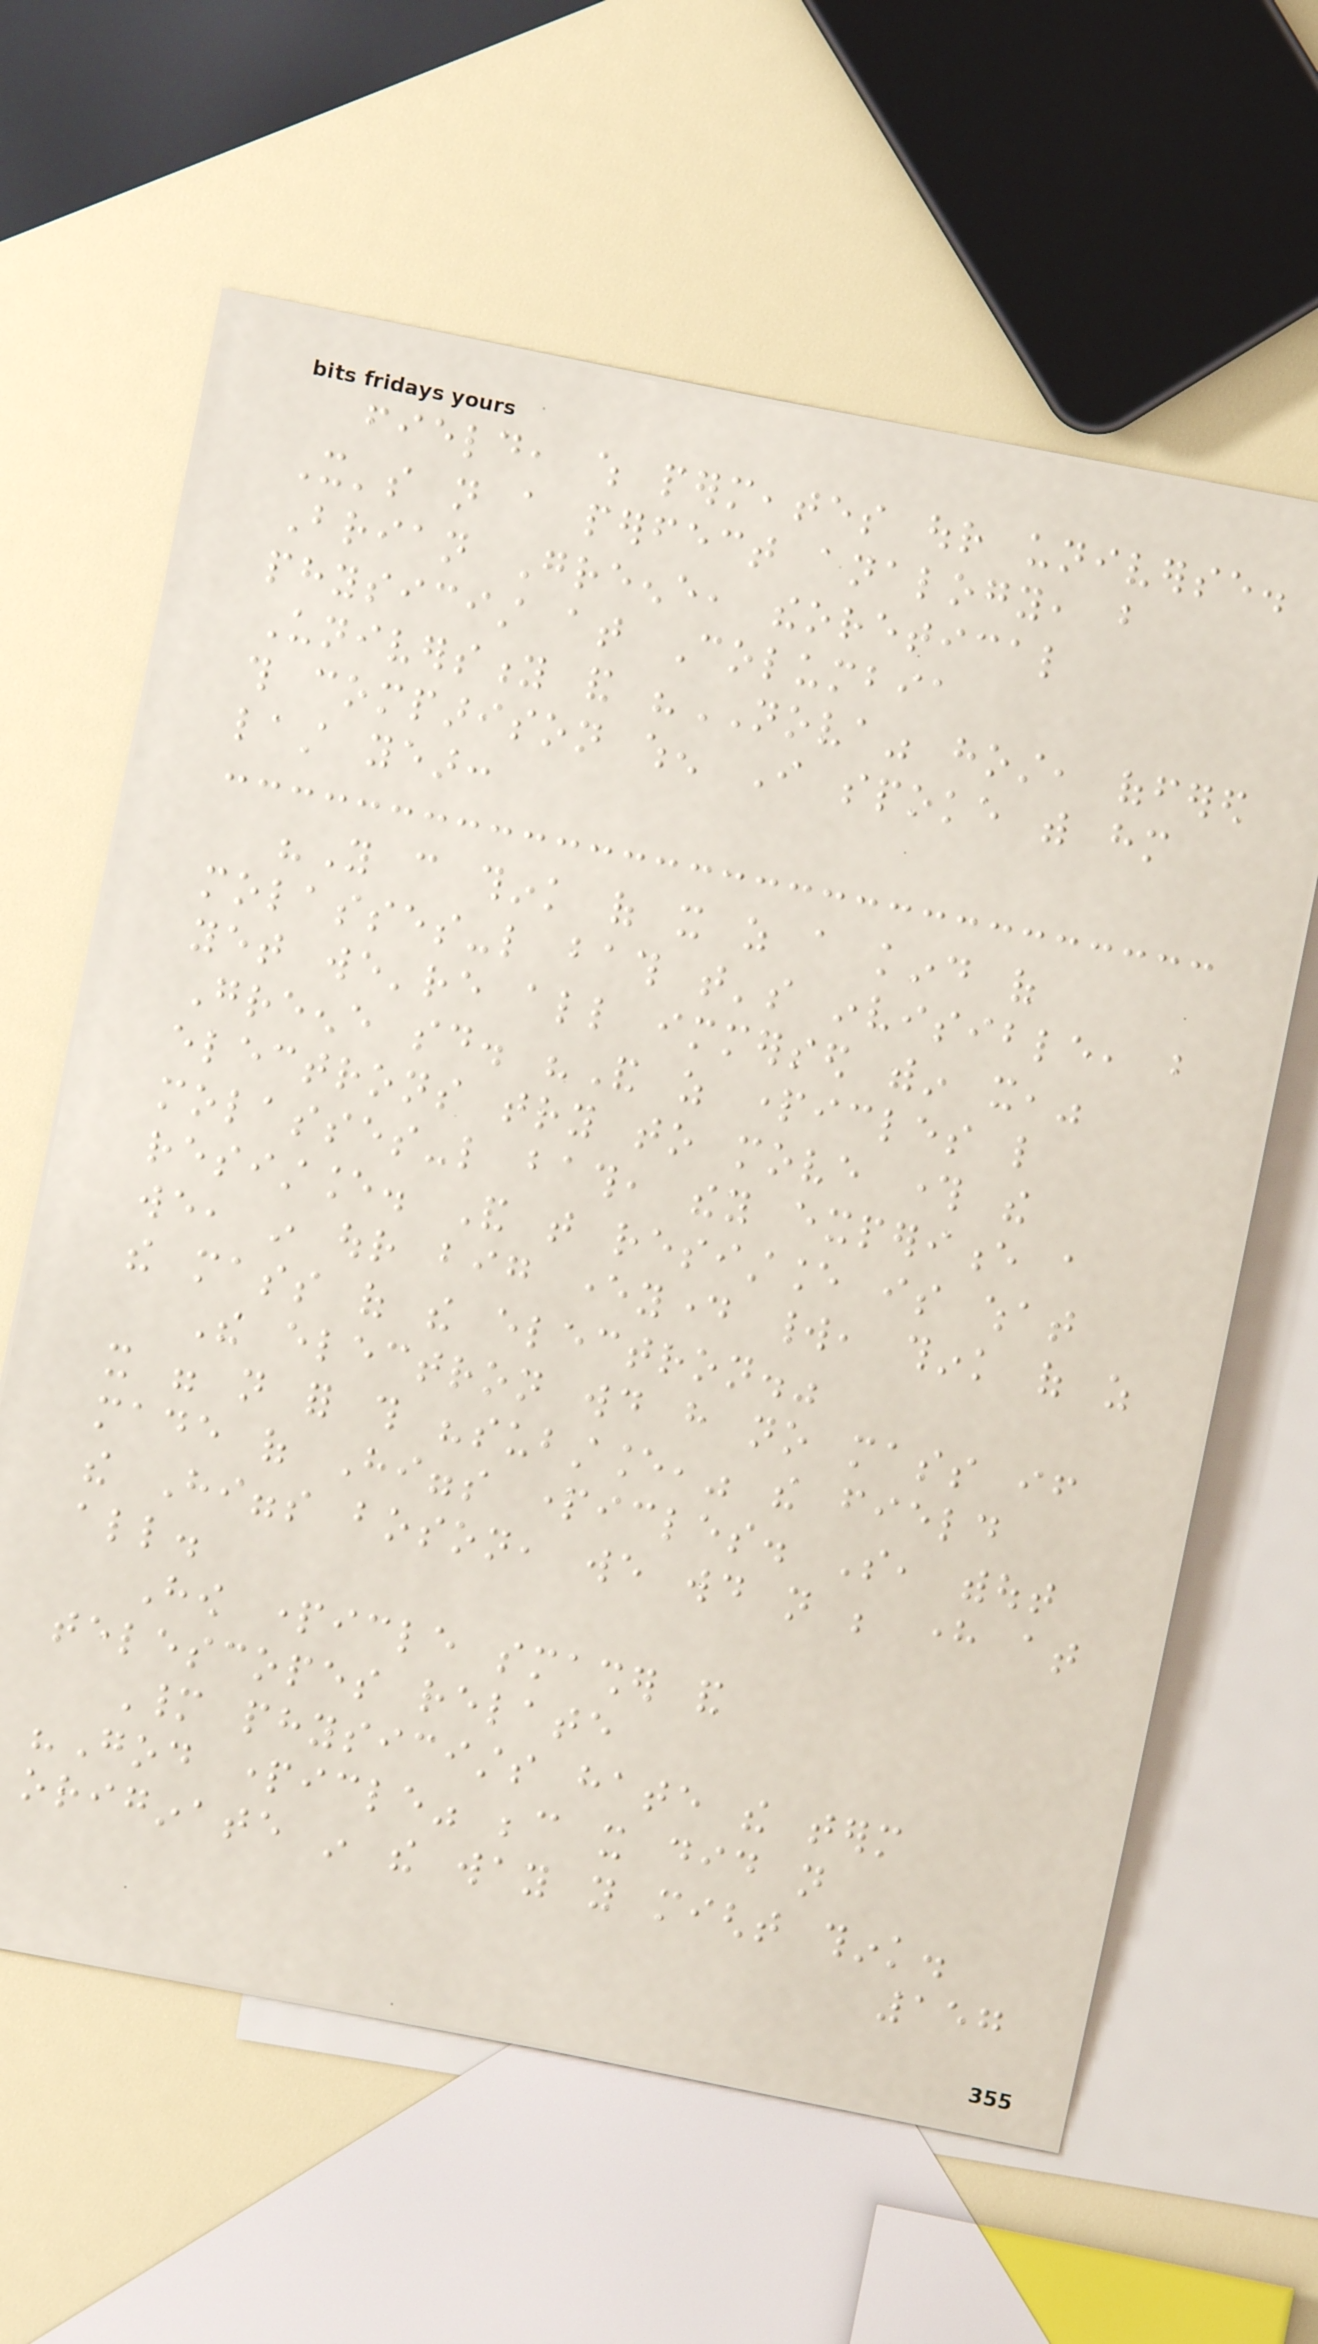field, which permeates our universe.
It's not a perfect analogy, but
Brian Greene, theoretical
physicist at Columbia
University and "NOVA" host, offered
this comparison when I spoke with him
last year:
"You can think of it as a kind of
molasses-like bath that's invisible, but
yet we're all immersed within it,"
Greene said. "And as particles like
electrons try to move through the
molasses-like bath, they experience a
resistance. And that resistance is what
we, in our big everyday world, think of as
the mass of the electron."
The electron would have no mass if
it were not for this "substance," the field
made of Higgs particles. So, without
the Higgs boson, we would not be here at
all.
How particle smasher and
telescopes relate
Many physicists hate the term
"God particle" because it did not
originate in the way you might think.
157
